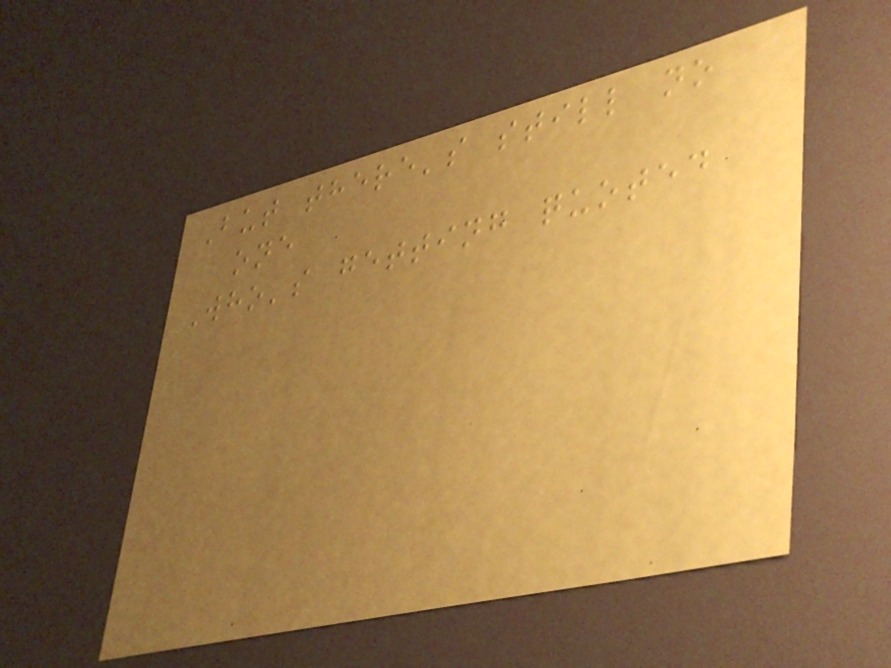But there's still no
one
Who's getting quoted
